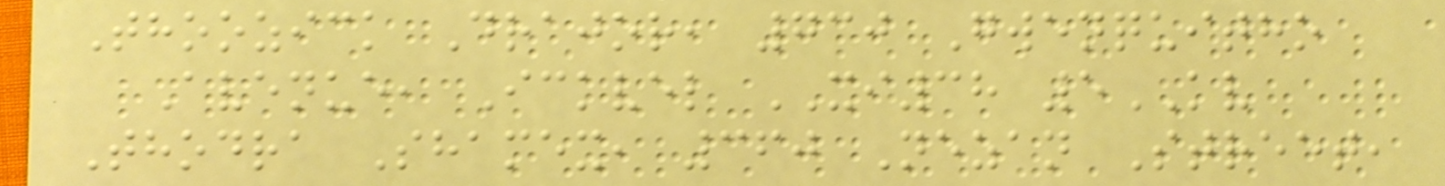Thoozick Drajor, 730 Gwenquitho
Avenue, Ickvel XI38 5KV
Thodra Shamex, 360 Nezan Street,
